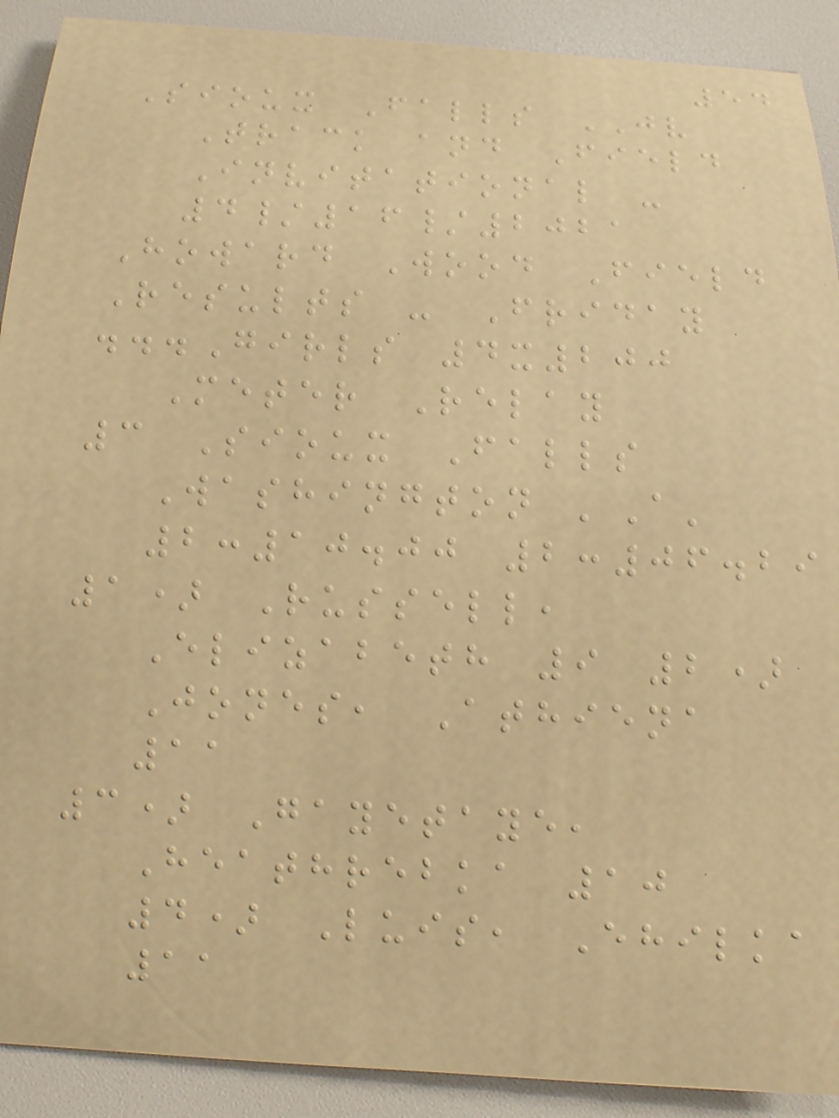54
Sioux Falls JV
Track and Field
Invitational -
4/16/2021
Howard Wood Field
Results - Friday
...Girls 4x200
Meter Relay
3 Sioux Falls
Washington 'A'
2:10.00 2:06.29
1) Russell,
Elizabeth 9 2)
Jones, Athiena
11
3) Gayetaye,
Heathrebka 10
4) Luis, Ehilka
11
